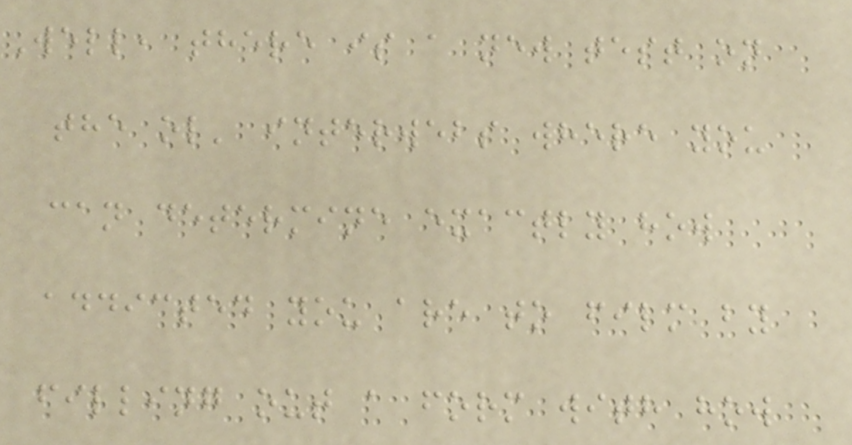Well, there is a new test on
the ol' interwebs where you
can determine exactly how
addicted you are to film by
filling out a form with how
